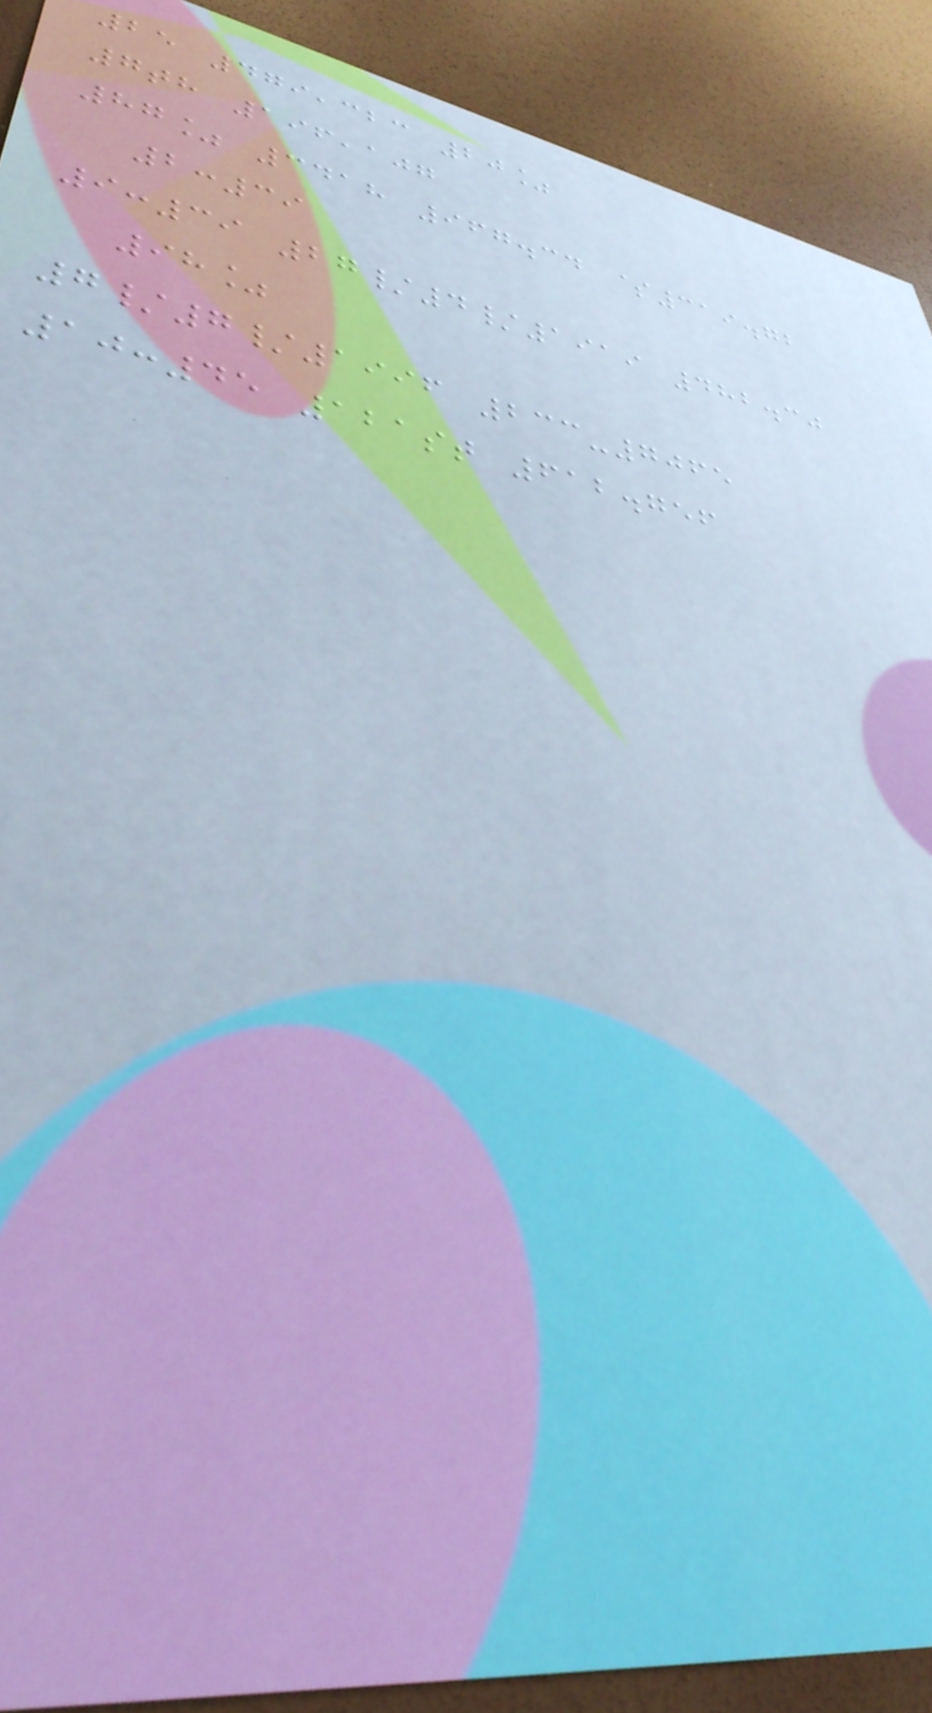25 479,323 20%
7th 196,107
87% 3418 967.34 $319.72
2:39
9:39 27/4/1919 482.30
98%
7/7/1996 233-7065
10:45 121st 612.756
